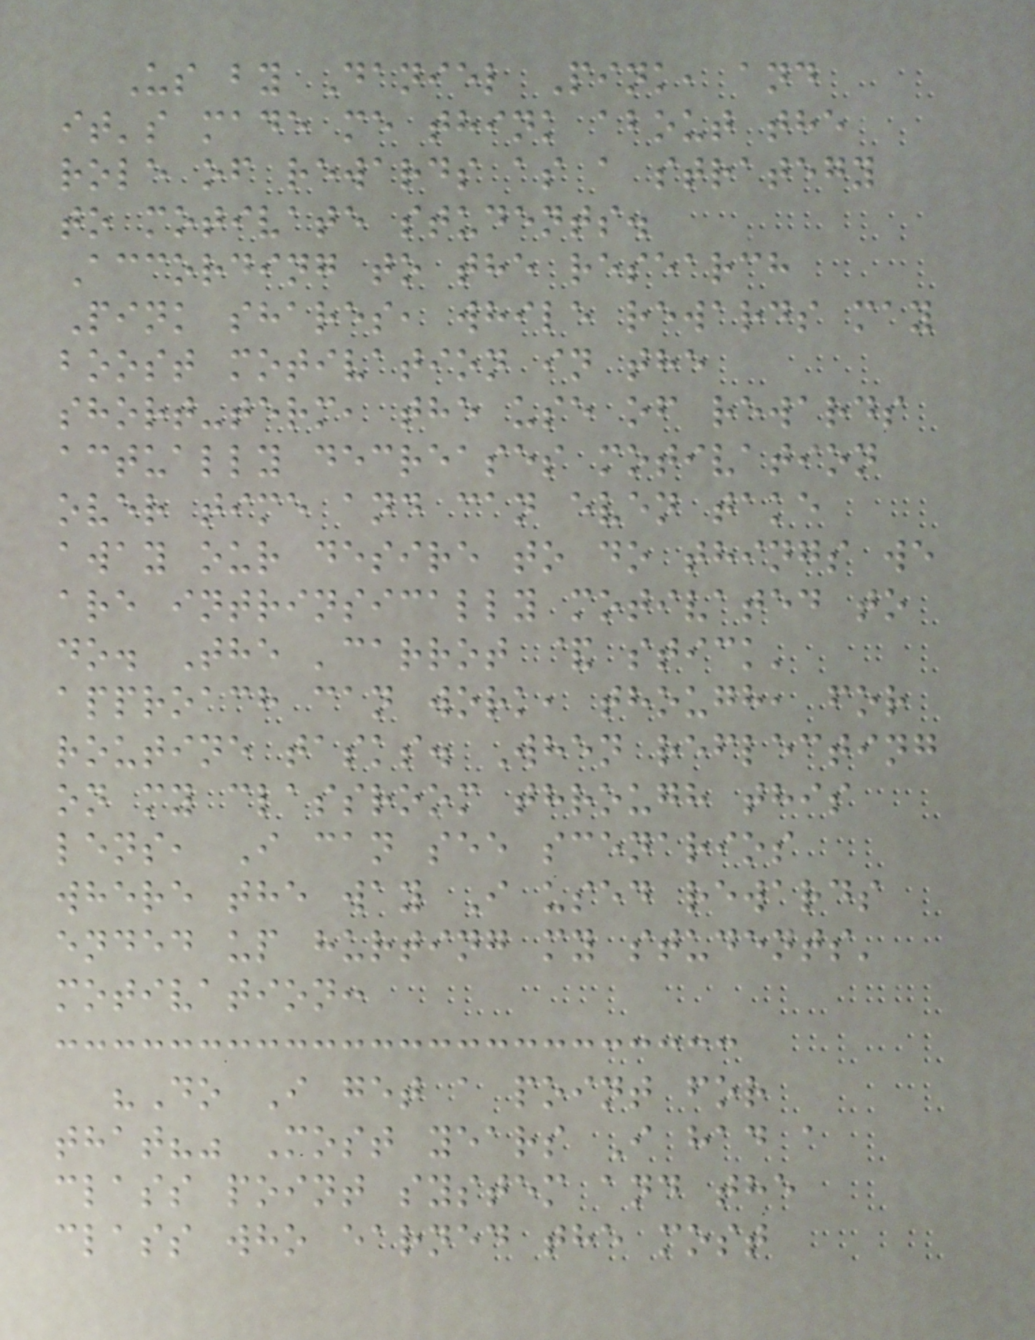Us by Daniel Pink, and
it's made me think about the
role of rewards as a strategy
to motivate students.
According to the research
Pink shares, while rewards may
boost motivation in the
short-term, the use of rewards
actually decreases motivation
over time and can even take
away our desire to do things we
are intrinsically motivated to
do. The 'carrot & stick'
approach can work, though, for
routine tasks. When reflecting
on my classroom through this
lens, I can see scenarios
where the way I used rewards
ended up hurting my students'
motivation:
"Do I get a point for
that?" Most years I had a
class point system and the
class who earned the most
